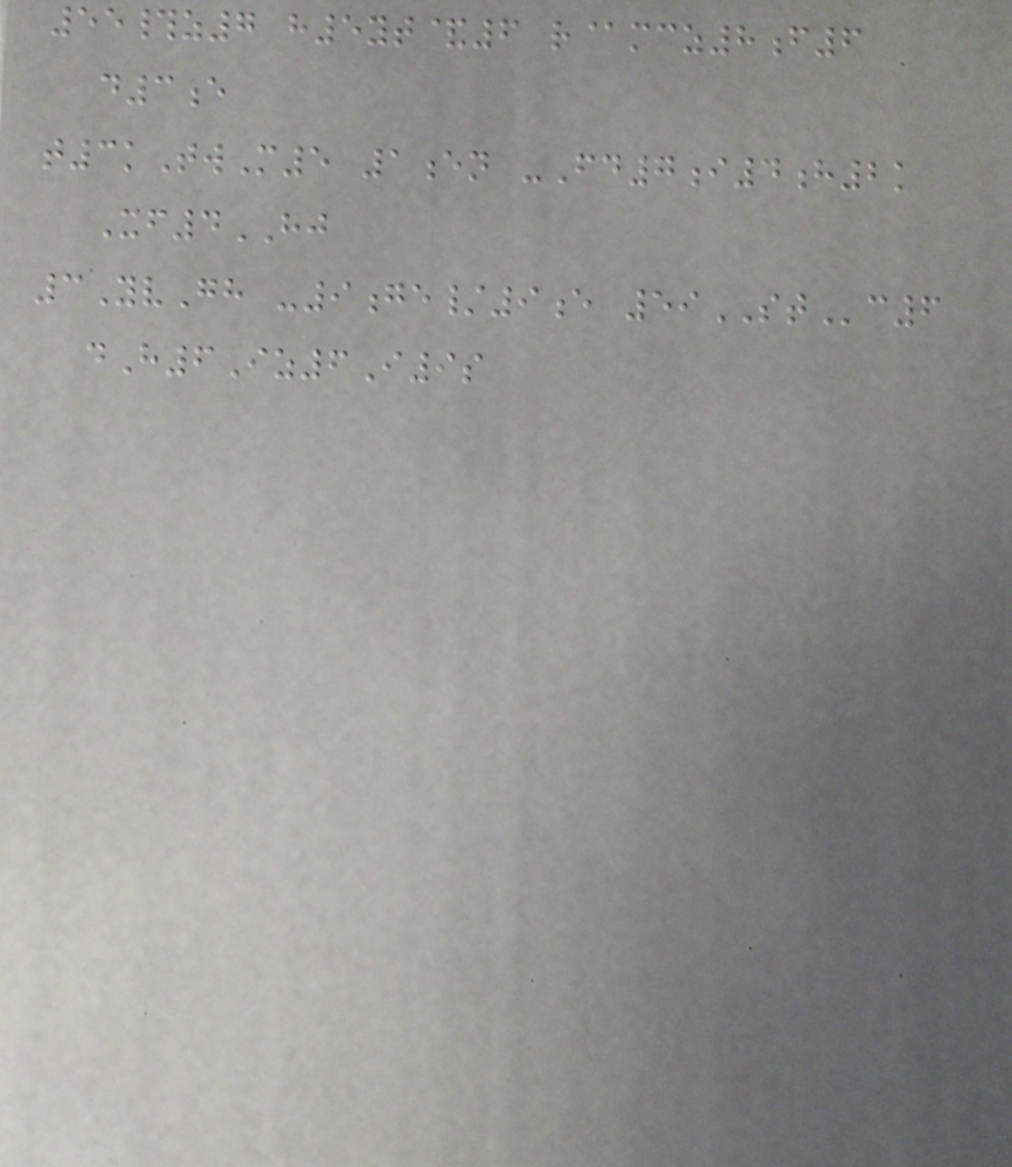55#z7 h5yt&6 r@mcz8f6
d3e
t3kTwM5 1en -Fd7i4h2k
Xf4HJ
3YvGh -9ge/9e 59STc6
dH6Iz6I9s
